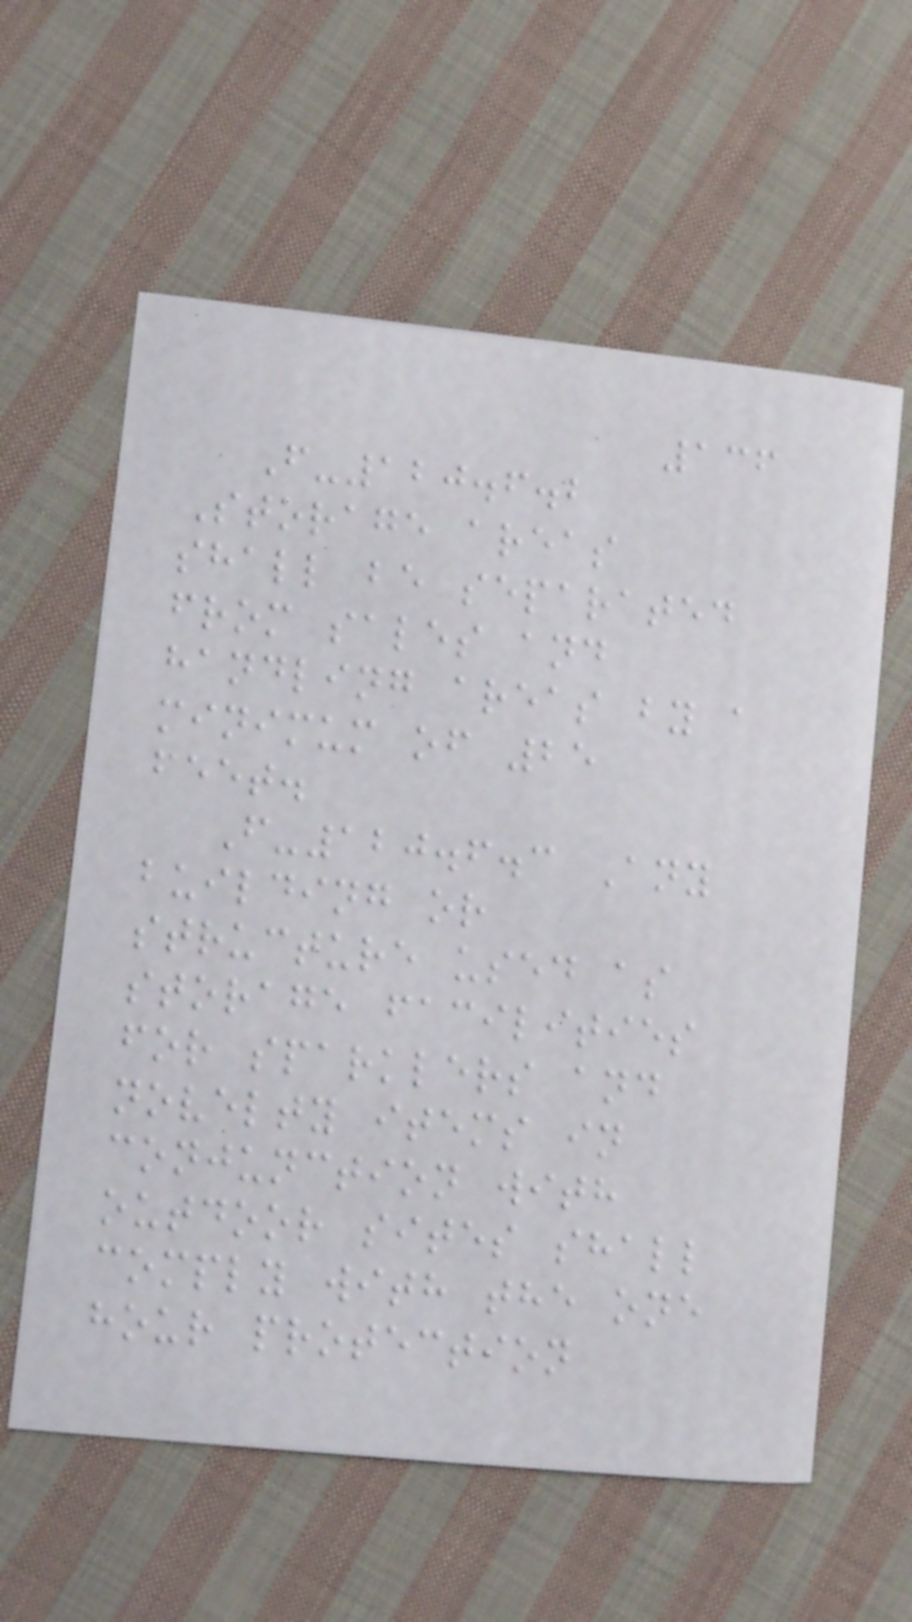136
F-120.6.2
Storage areas
shall be separated
from sales and
handling areas by a
minimum of 25
feet.
F-120.6.3 Any
building or
structure used as
storage facilities
for sparklers and
novelty items in
conjunction with
outdoor sites shall
comply with the one
hour protection
